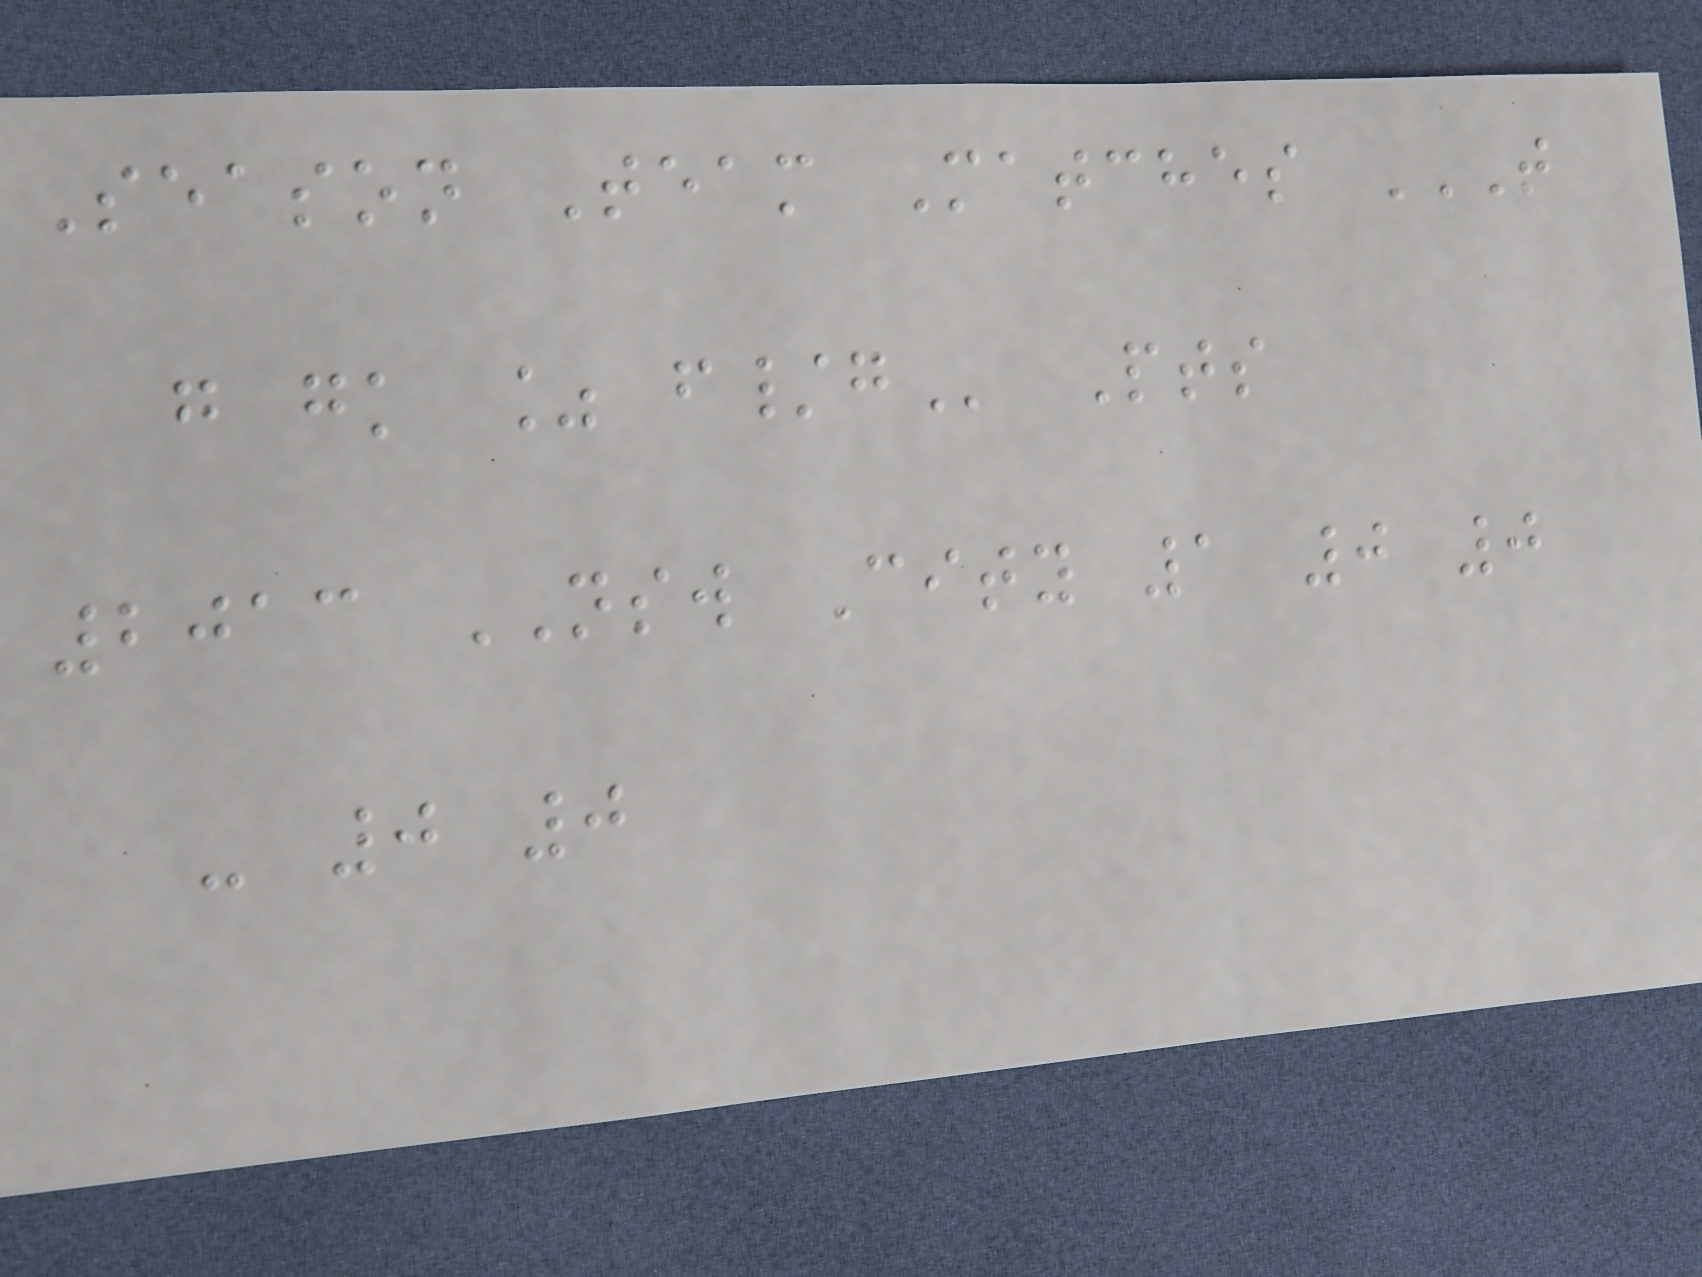Season Team Matches T
G GK % F/G Pts
2013 NSW City 1 0 0
- 0 0
